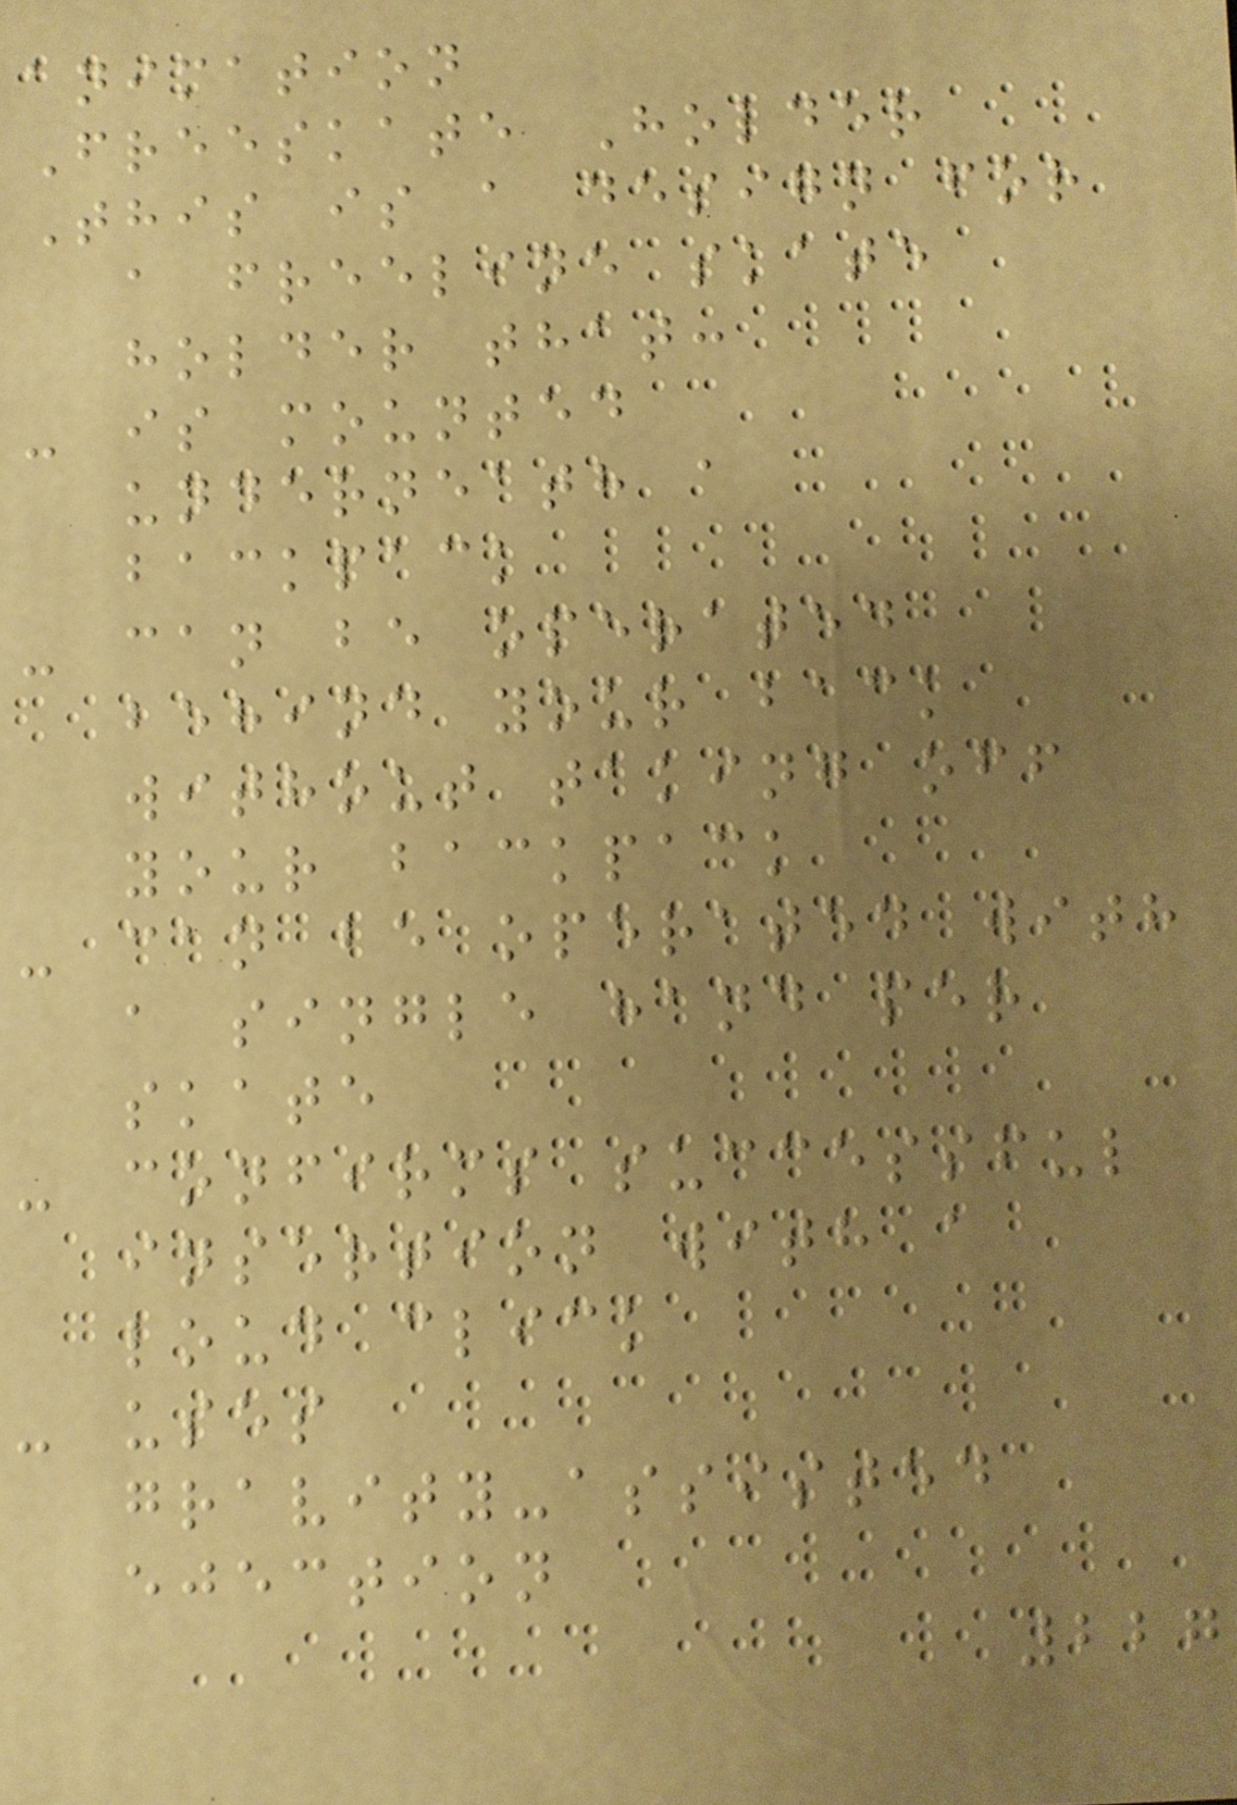animation
Freeskate Holder
This is a design for
a freeline skate
holder that:
- is mounted
underneath a
backpack
- can be operated
behind your back
without taking off
your backpack
- can be operated with
a single hand per
skate
- confirms successful
insertion with a
loud click
- uses
gravity-assisted
ejection
227
